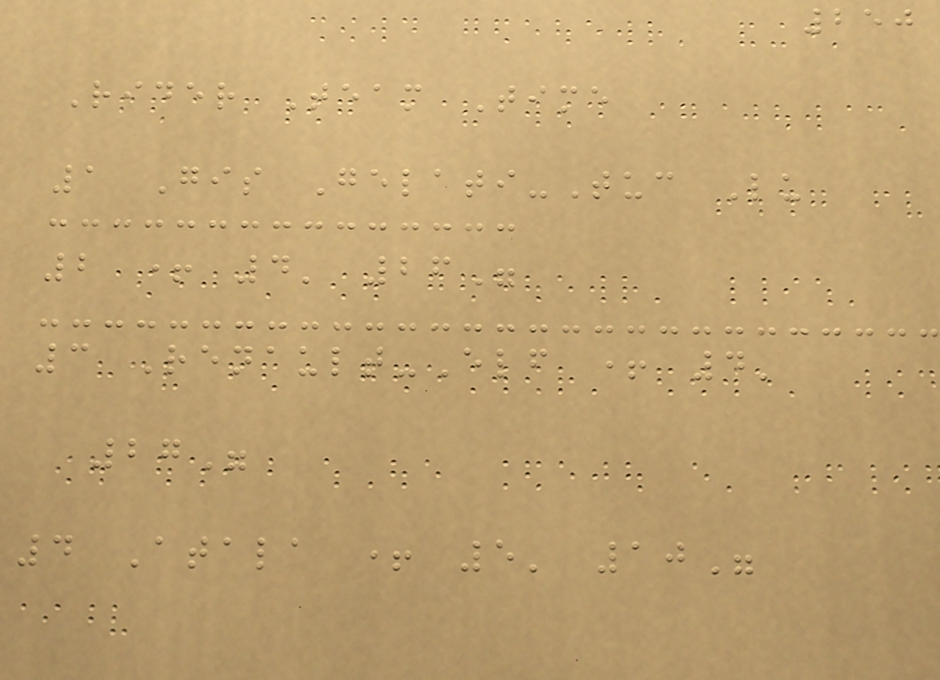250
Rider Team Time
1 Gis Gelati-Tuc Lu
2 + 4' 26"
3 Renault-Elf + 4'
27"
4 Atala + 5' 10"
